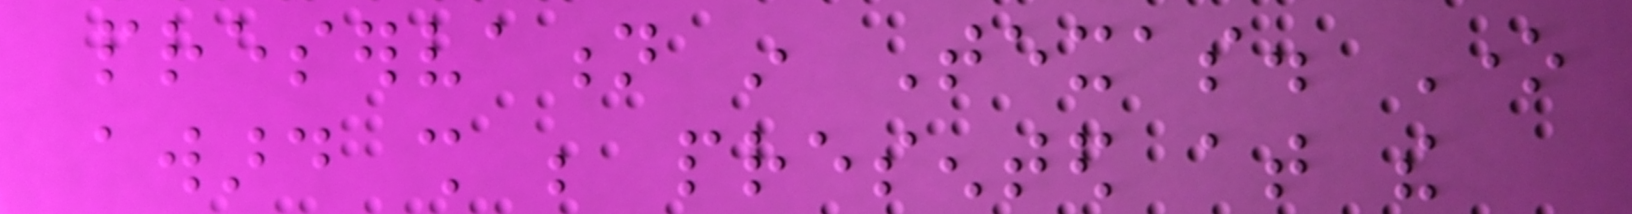preservation in Texas. One
award shall be presented at the
